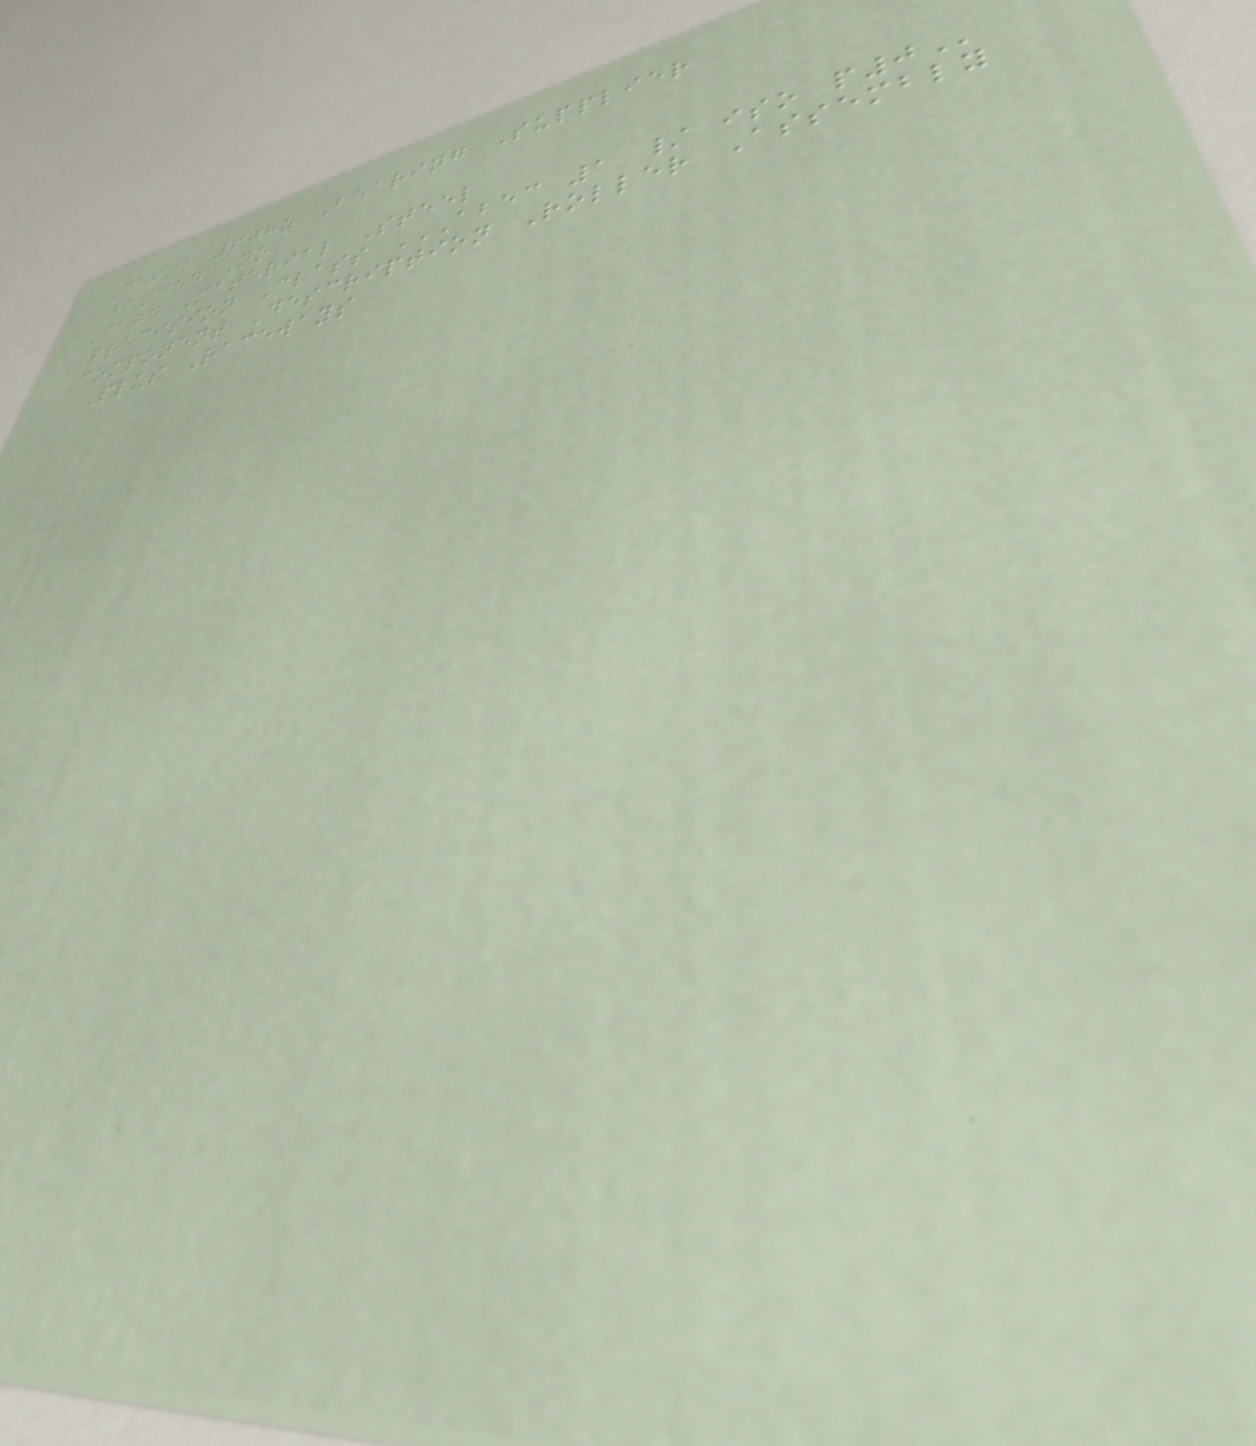China 608z Bearing Supplier
Banded No
Cage Material Steel
Precision Class ABEC 1 / ISO P0
Component Description Roller Assembly
Plus Raceways
